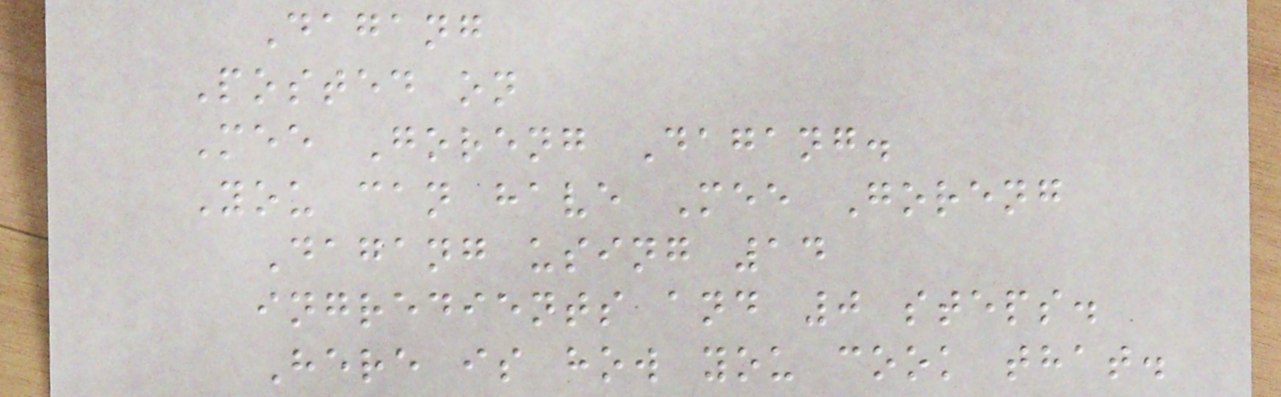Dagang
Posted on
Mee Goreng Dagang.
You can have Mee Goreng
Dagang using 14
ingredients and 0 steps.
Here is how you cook that.
